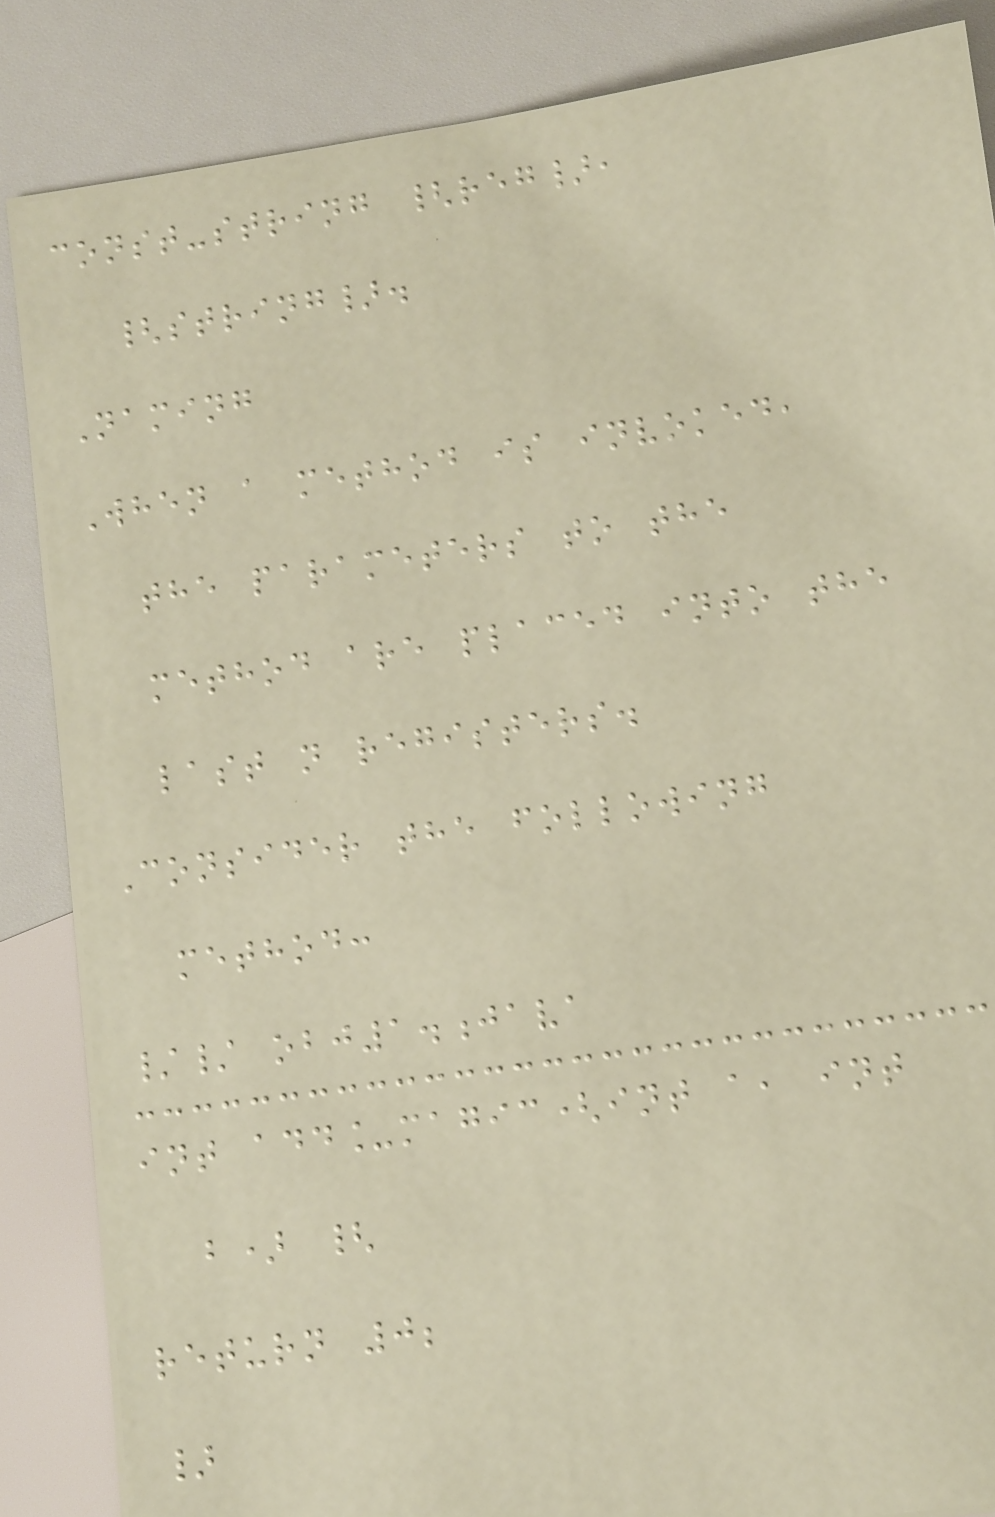const-string {reg},
{string}.
Naming
When a method is invoked,
the parameters to the
method are placed into the
last n registers.
Consider the following
method:
// obj1.java
int add_magic(int a, int
b) {
return 0;
}
